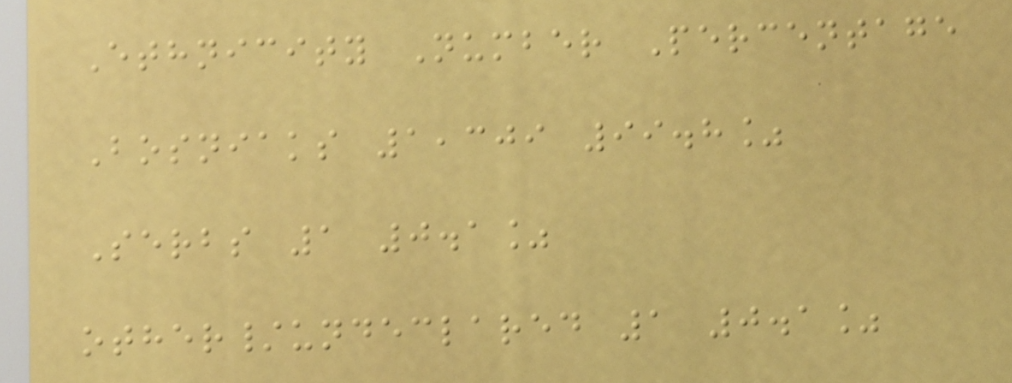Ethnicity Number Percentage
Bosniaks 1,309 99.8%
Serbs 1 0.1%
other/undeclared 1 0.1%
